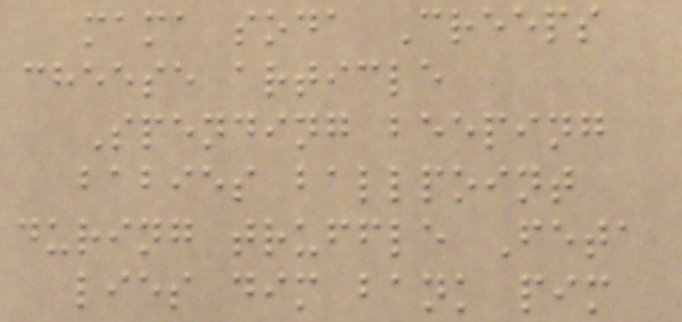mama soda Creeps
cheese article
Spending beeping
babies ballpoint
during truffle Feta
lies dim bank pim
